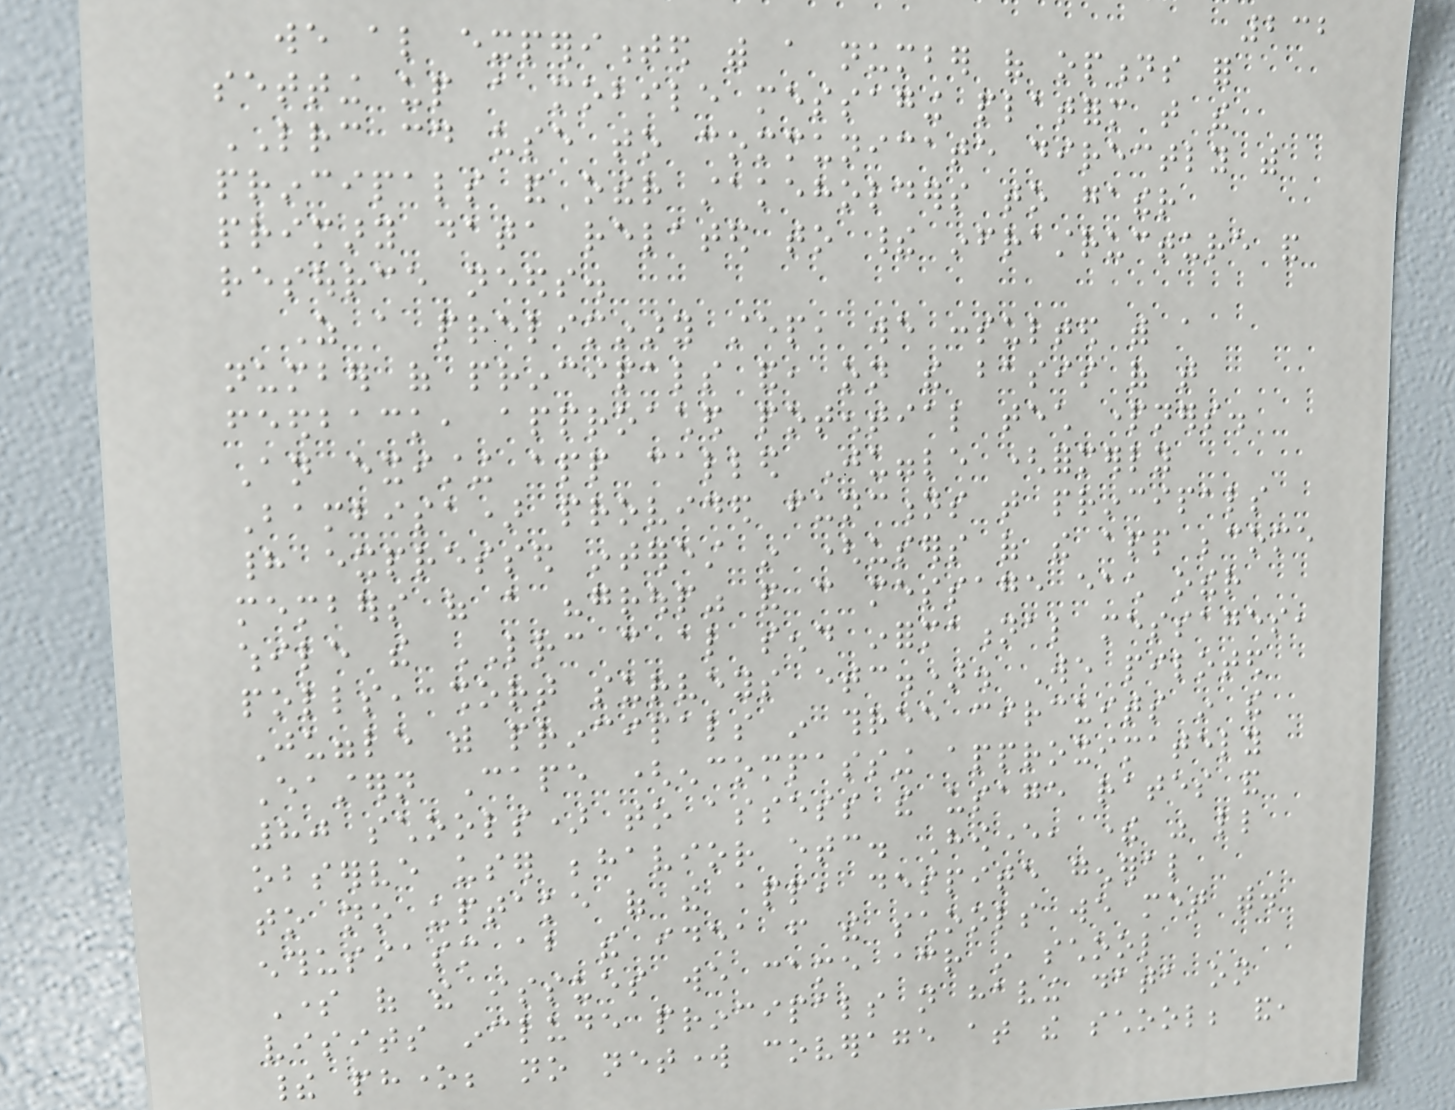232
we also experimented with a number of options for
setting up a mobile messaging platform that the
LRC could use to communicate directly with
principals and other stakeholders to gather
primary data related to their infrastructure and
resource needs.
As a preliminary step, we consulted with a
number of principals and, on the basis of that
feedback, approached potential tech partners.
An existing app called Juggle (formerly
Bambisa) provided functions that principals
had expressed interest in (users of the app become
members of a "group" and can message each other
while the LRC can also send informational messages,
polls, short surveys etc.). We piloted
Juggle with principals in three circuits in the
Eastern Cape (encompassing approximately
80 schools) to assess the usage rates and
observe user behavior etc. However, there was little
to no uptake of the app, despite general
enthusiasm about the idea from the schools we met with.
Some of the issues we came across in school
visits include principals not having data on
their phone; no network coverage at the school; and,
